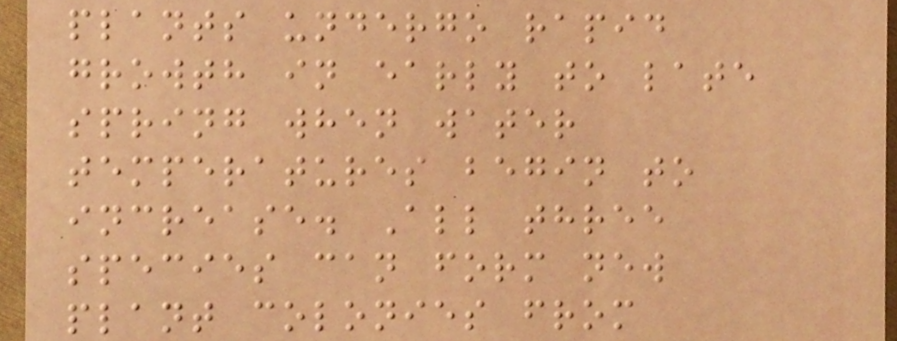plants undergo rapid
growth in early to late
spring when water
temperatures begin to
increase. All three
species can form new
plant colonies from
